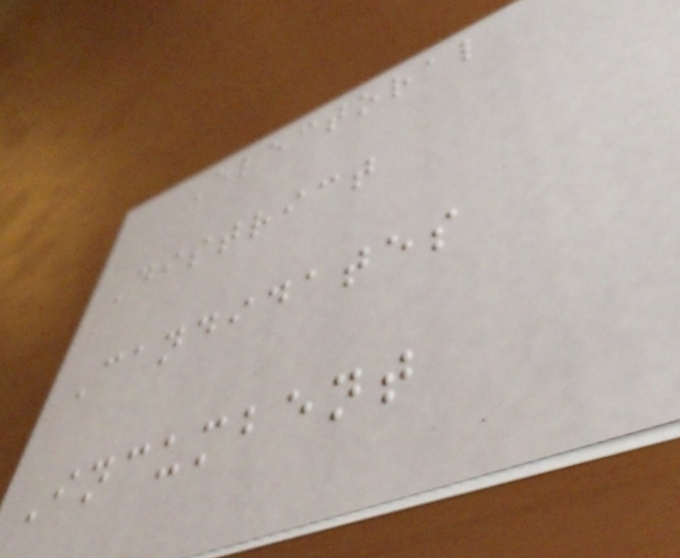Electoral
District
Candidates
Incumbent
